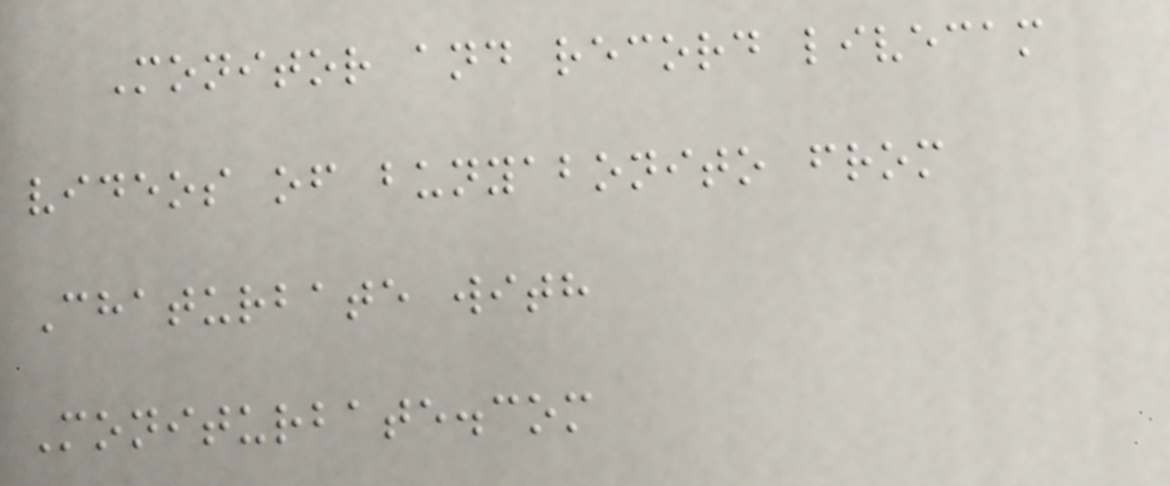Monitor and record livecam
videos of bunyabonito from
Chaturbate with
Moniturbate.com
